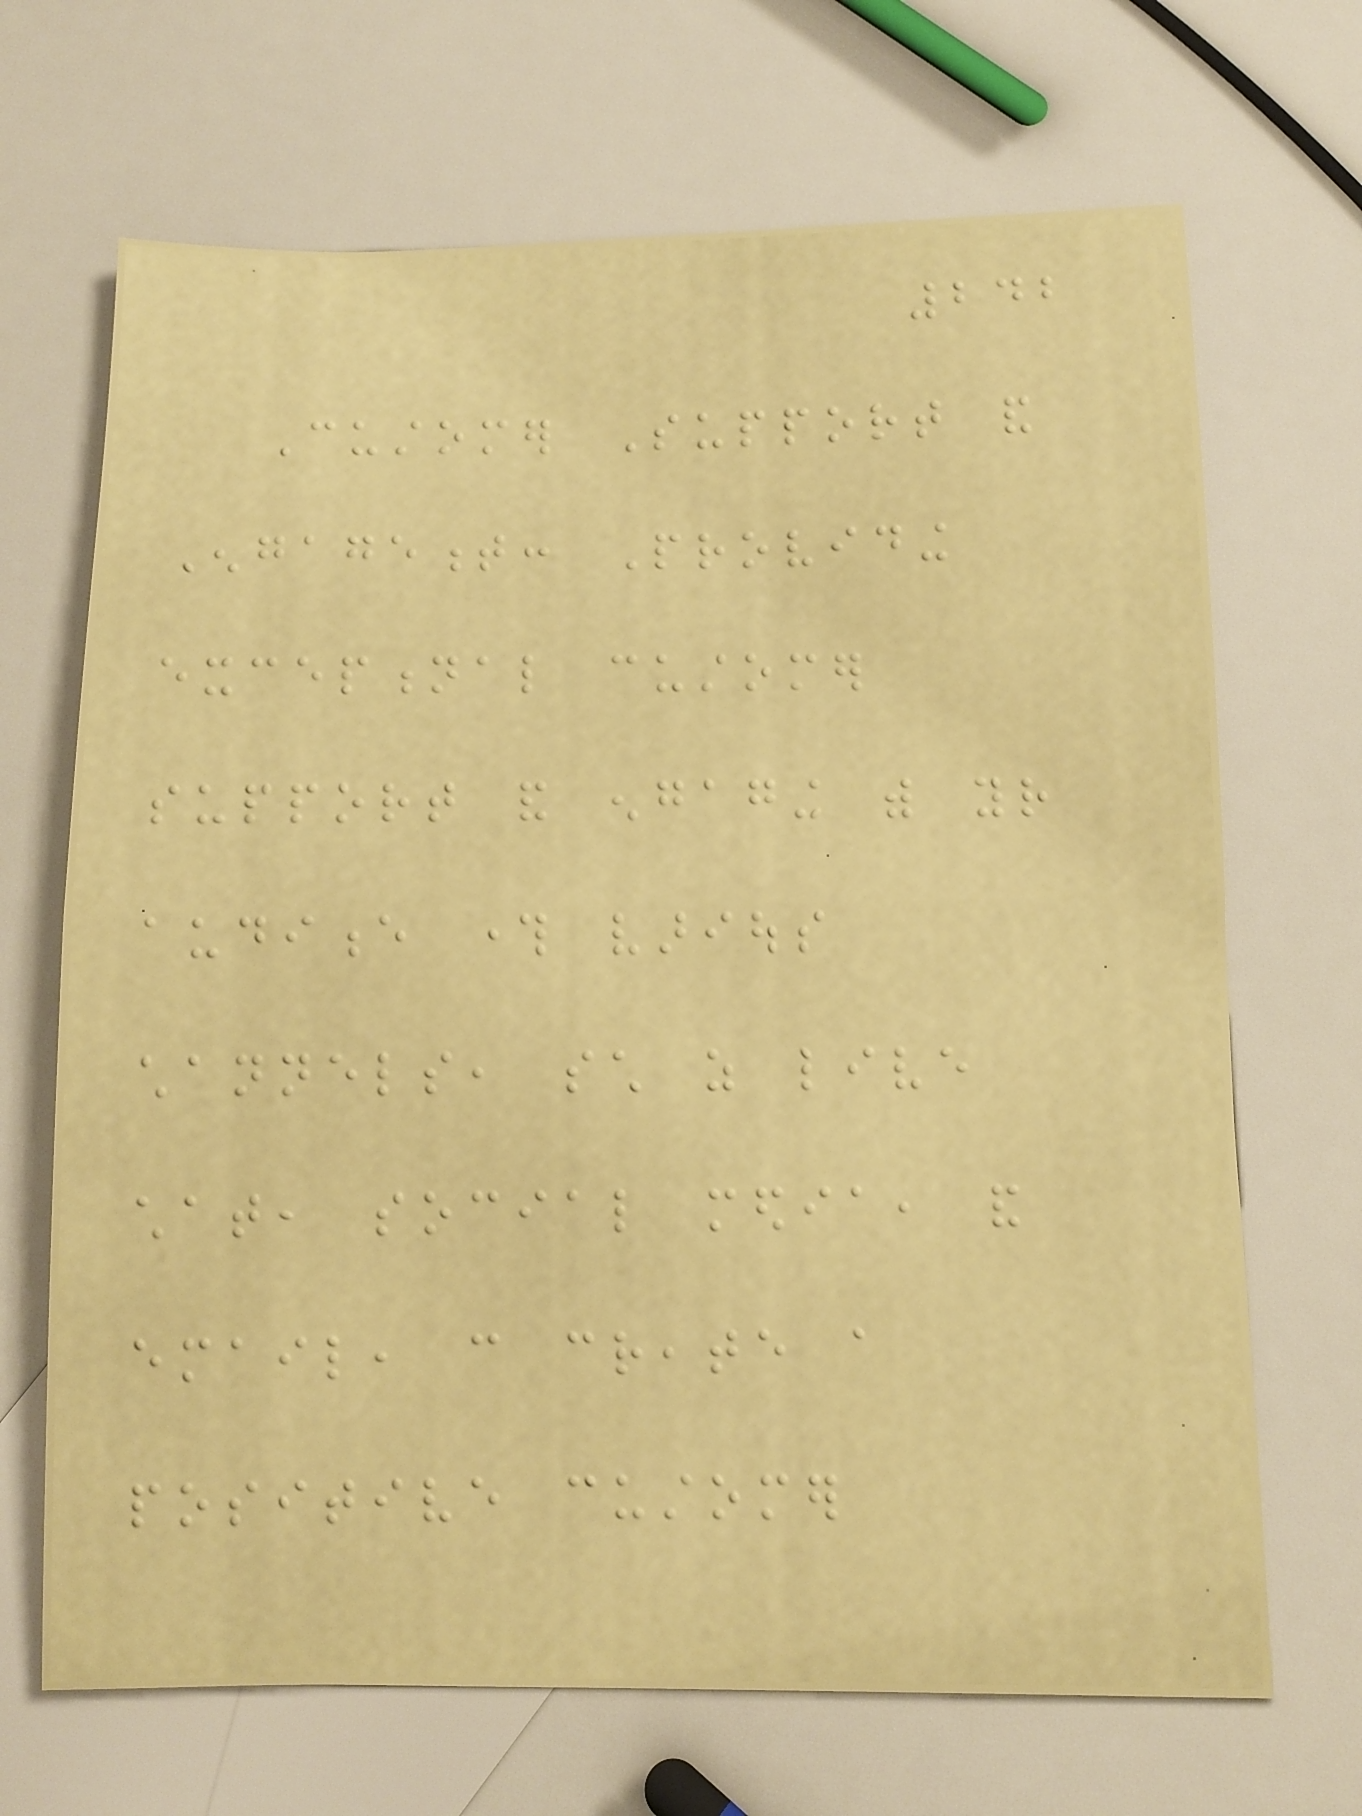242
Customer Support and
Engagement: Providing
exceptional customer
support and engaging with your
audience through various
channels, such as live
chat, social media, and
email, can create a
positive customer
